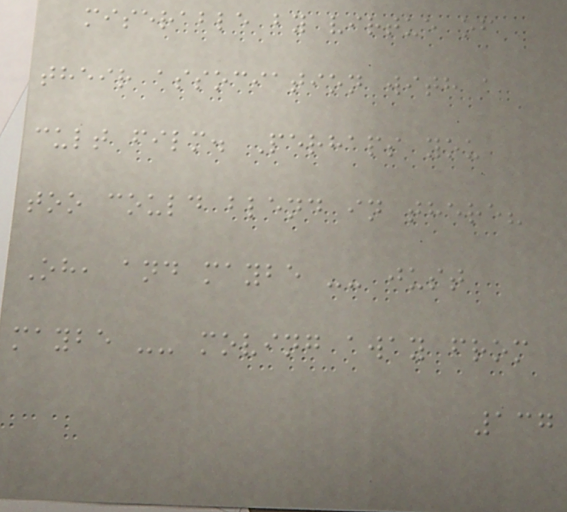miserable by virtue of
their association with a
cult film. Perhaps you
too could blend in there?
Oh, and maybe -- just
maybe -- moving away from
137
